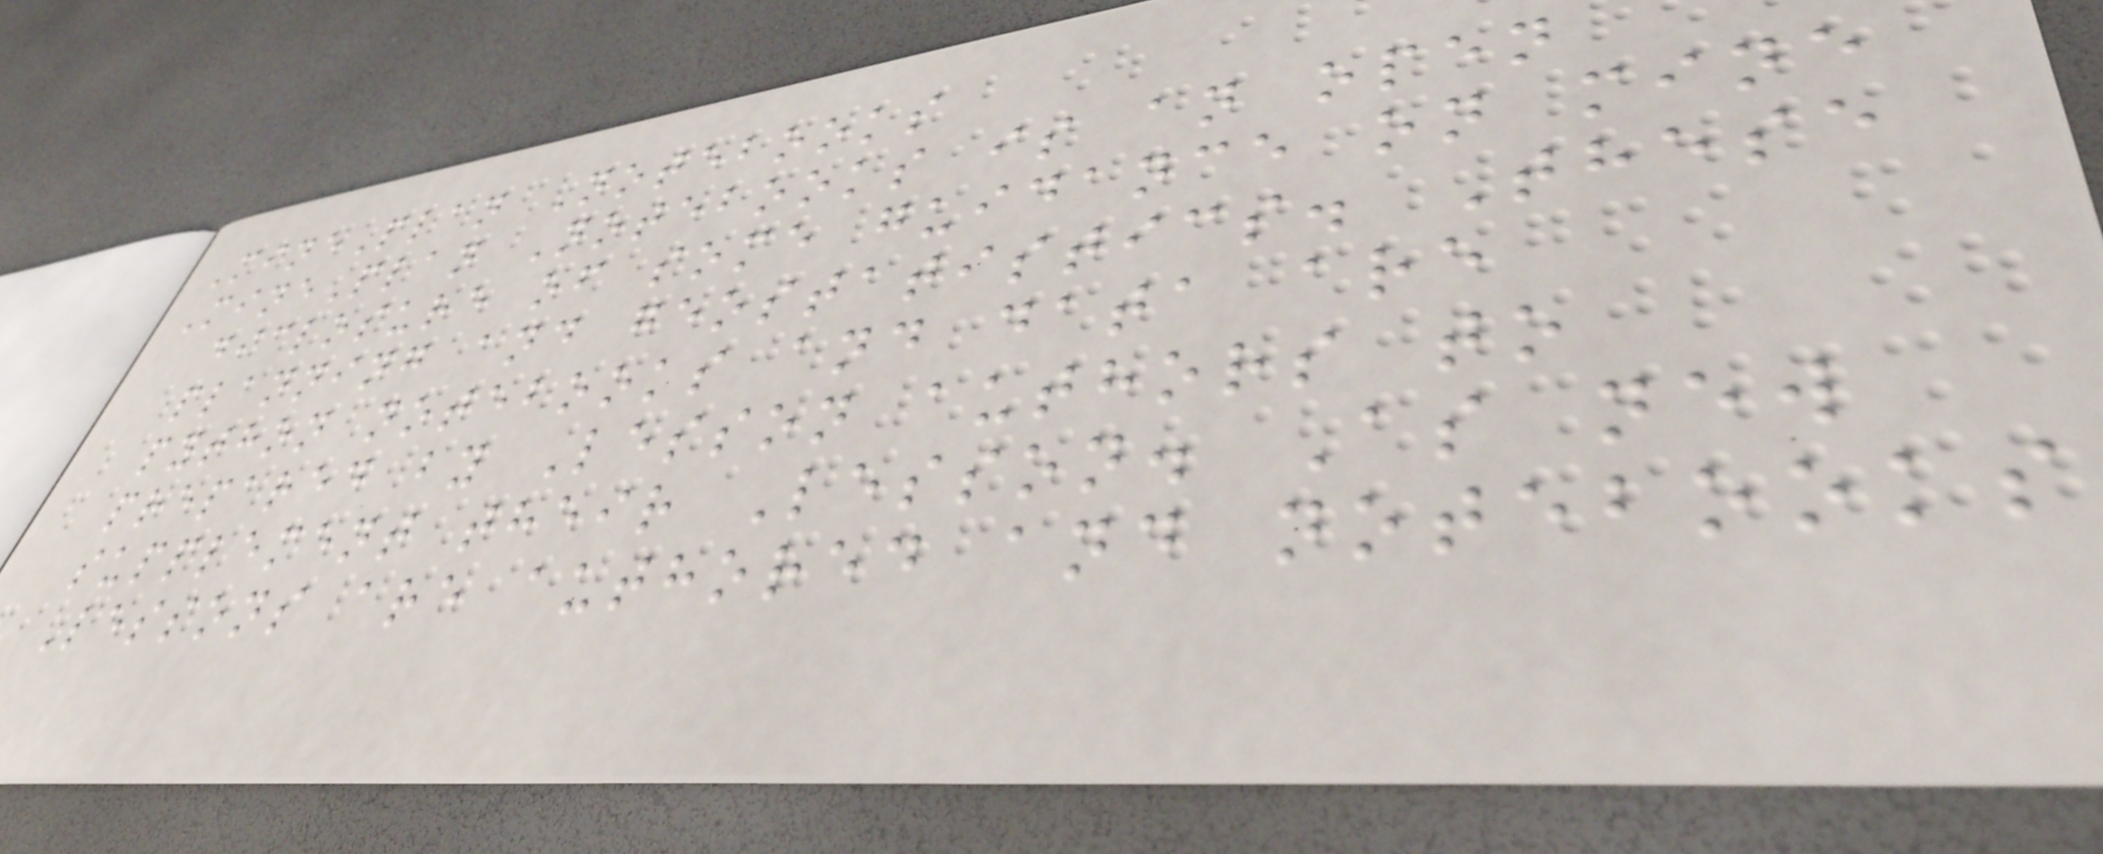MinePlan Notebooks
MinePlan Notebooks is an open
diclosure of some guidance on mine
planning and geostatistics. These
python notebooks and data are
prepared by Lesson authors to
supplement their Lesson. As new
Lessons are authored and notebooks
